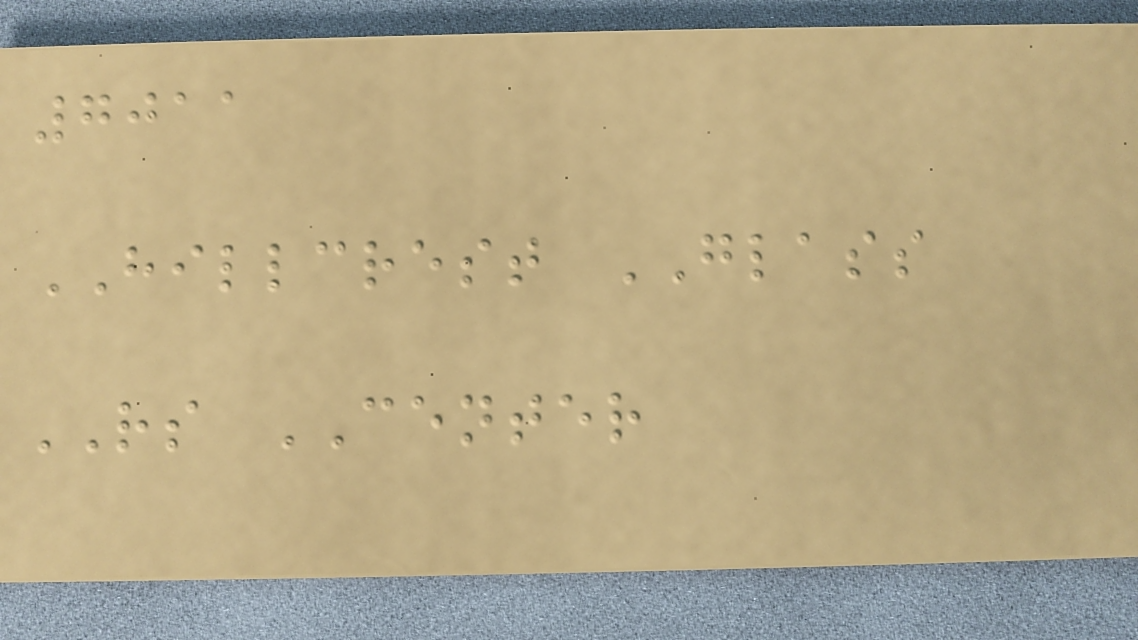7011
HILLCREST GLASS
RS CENTER
